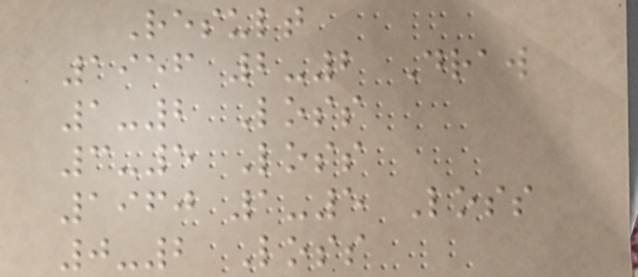Result
1956 2-2 Draw
1-2 Loss
3-5 Loss
1960 1-5 Loss
0-2 Loss
